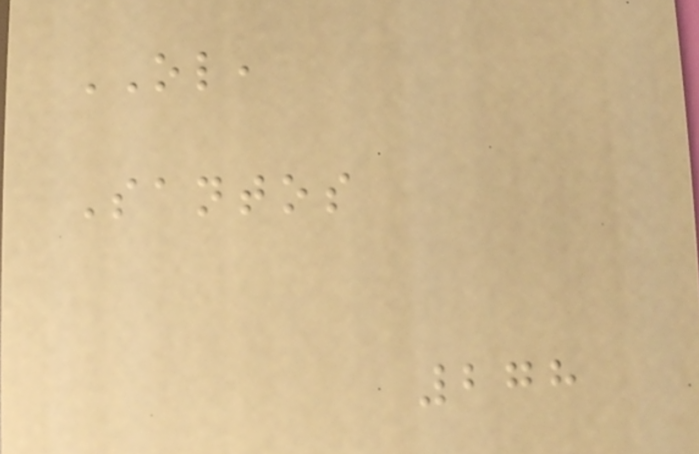OL,
Santos
278
